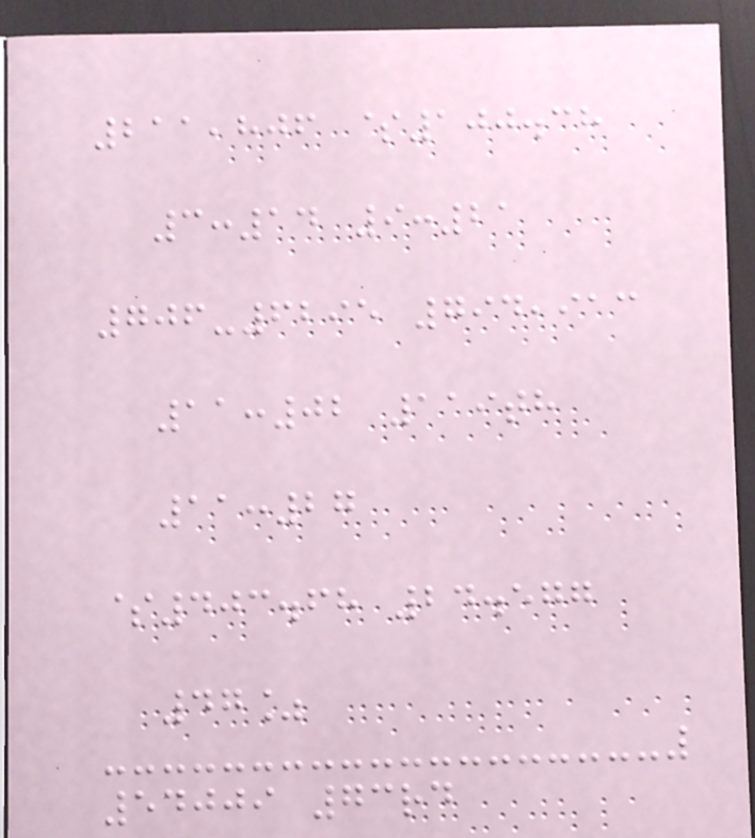211,806 $100.38
3:14 9:21
706-6295 794,913
11:02 119th
11:27
$403.68 24.577
47%
54009 73rd
